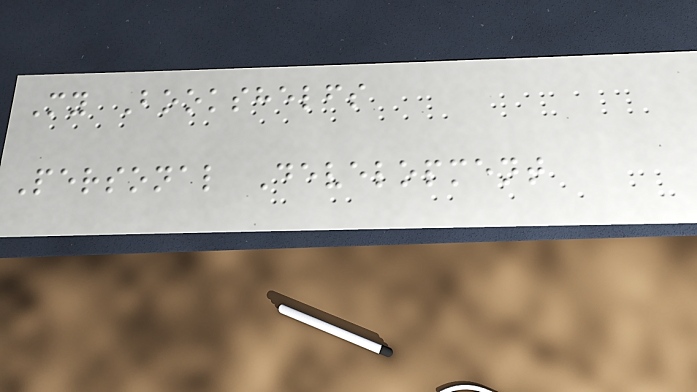My Bookshelfs
Personal Development
